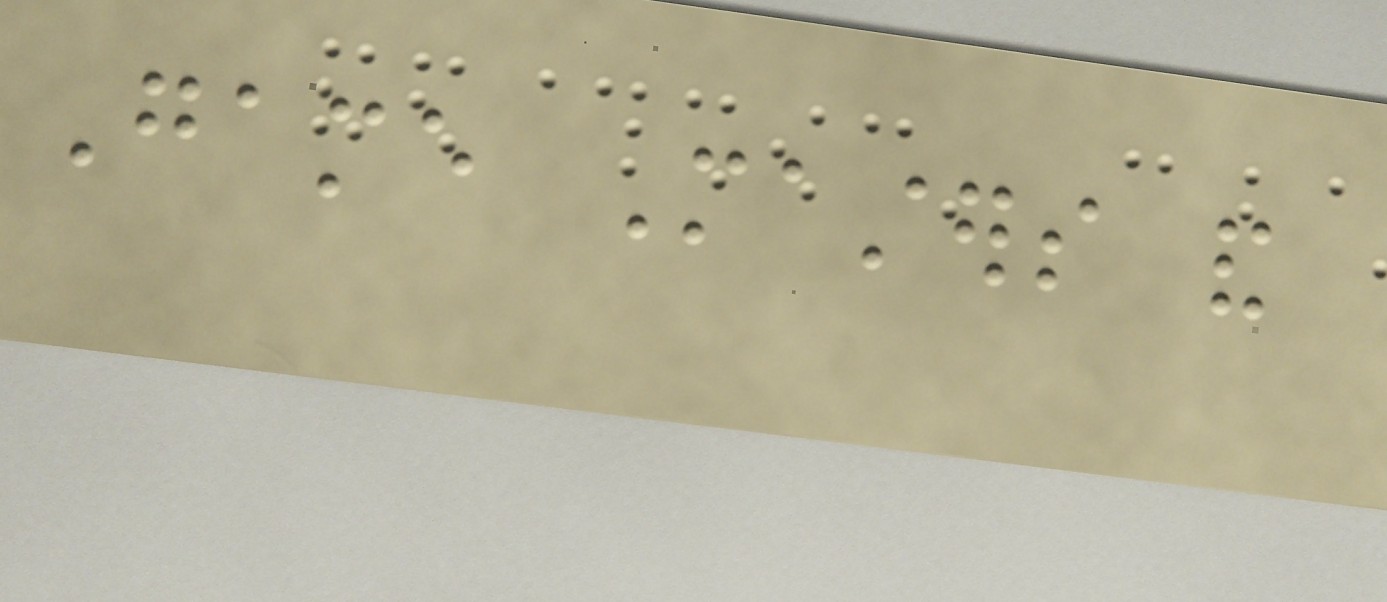Game Masters and
